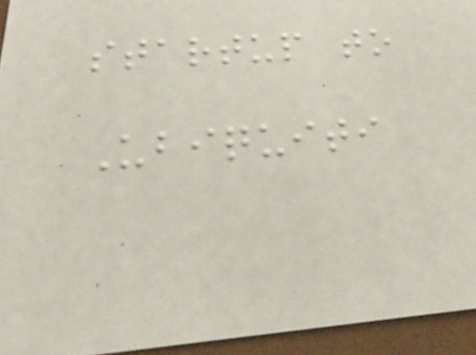startup to
Ubiquiti
